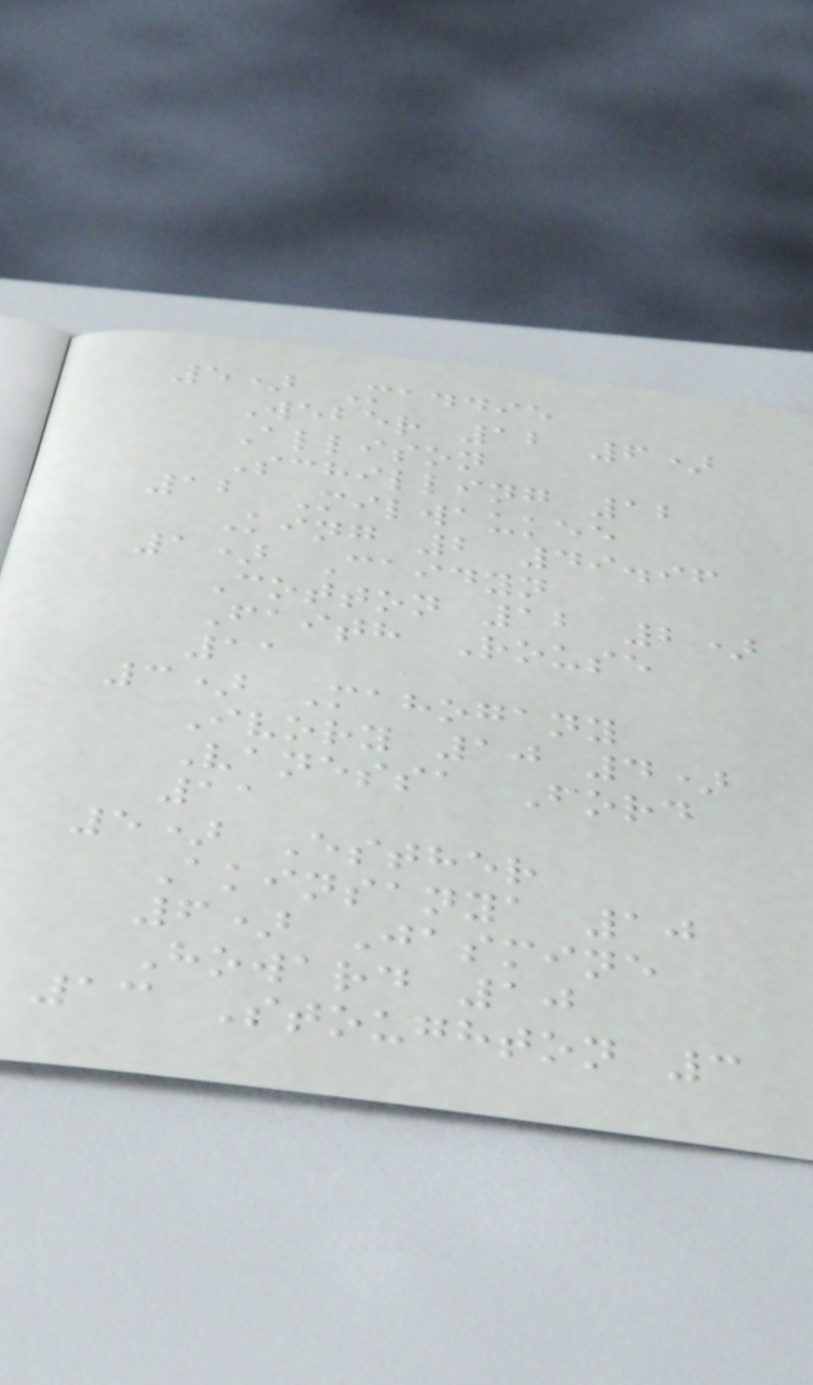5) Maddie
Weber 12 6)
Allison
Schilling 12
12 Milwaukee
King 2 49.96
1) Caidyn
Cotton 12 2)
Faith Rouse
11
3) Mahogany
Ivory 10 4)
Vanessa Ford
11
5) Esther
Akinsanya 10
6) Jasmine
Howard 10
13 Stoughton 3
